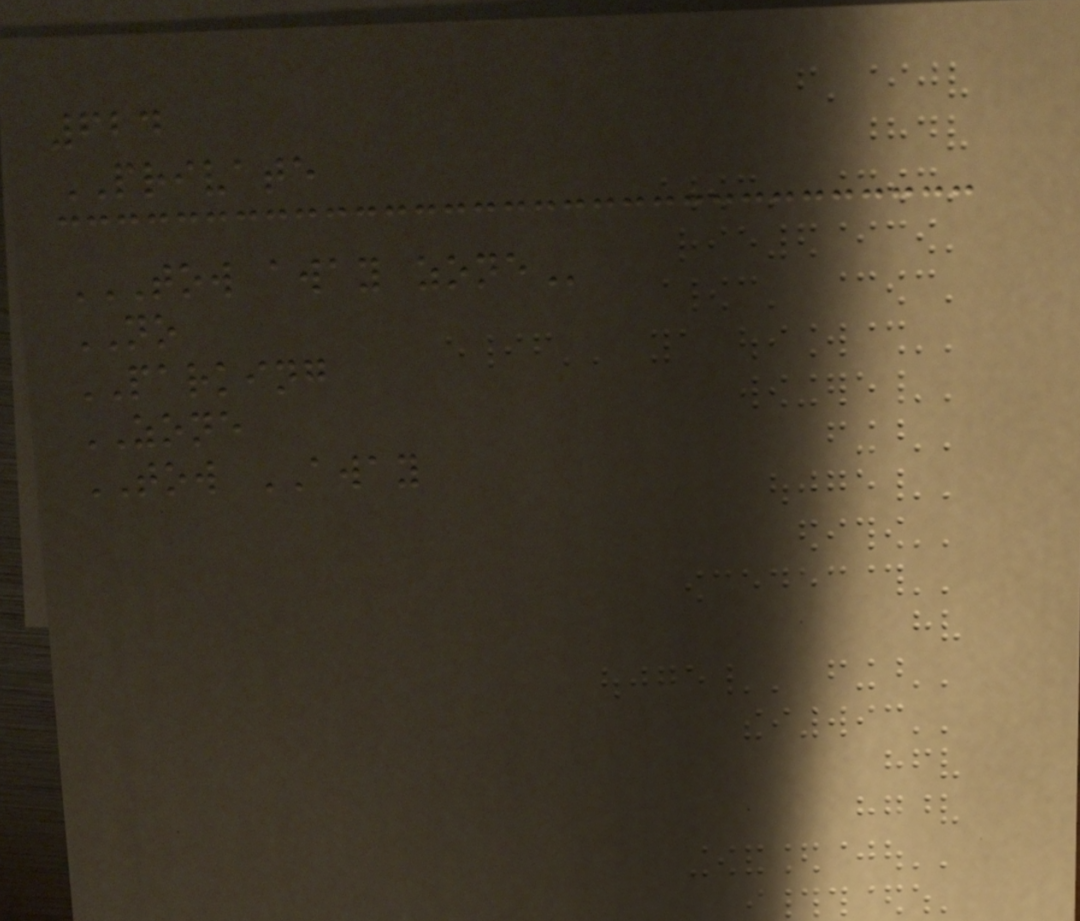624
PRIVATE
TOW AWAY ZONE
NO
PARKING
ZONE
TOW AWAY
